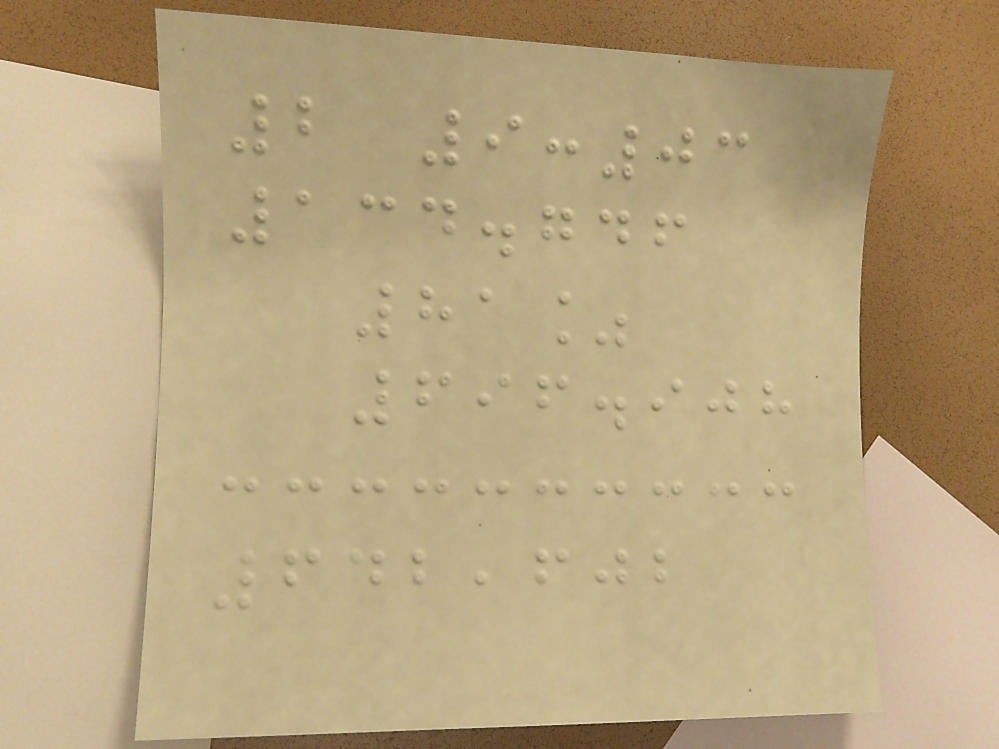2 9:03
134.746
81%
696.908
642,602
